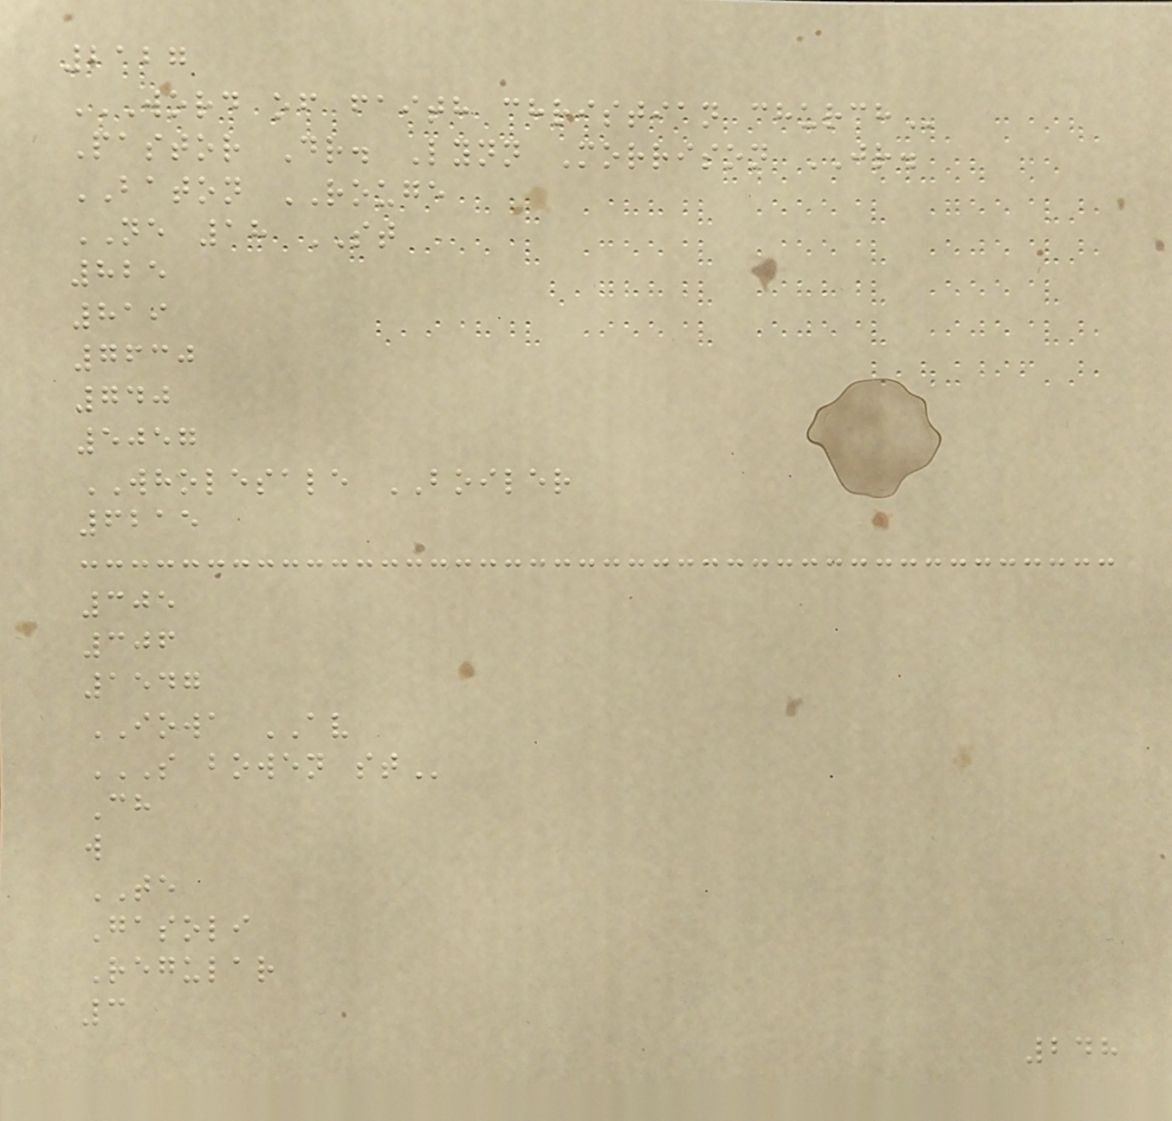2127
WORD OF FAITH CHRISTIAN CHURCH
Pastor Dr. Lynn Morrison JR.
BATON ROUGE
NE 18 ST
825
819
7630
740
5057
WHOLESALE BOILER
6215
305
306
1547
IOWA AV
S BOWEN ST
Ch
w
TE
Gasoli
Regular
3
248
